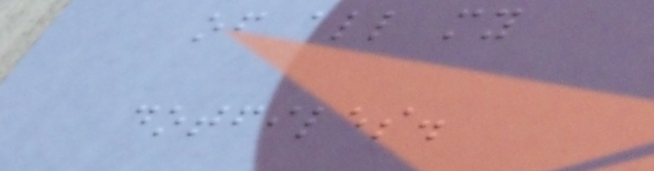of all my
dotfiles.
